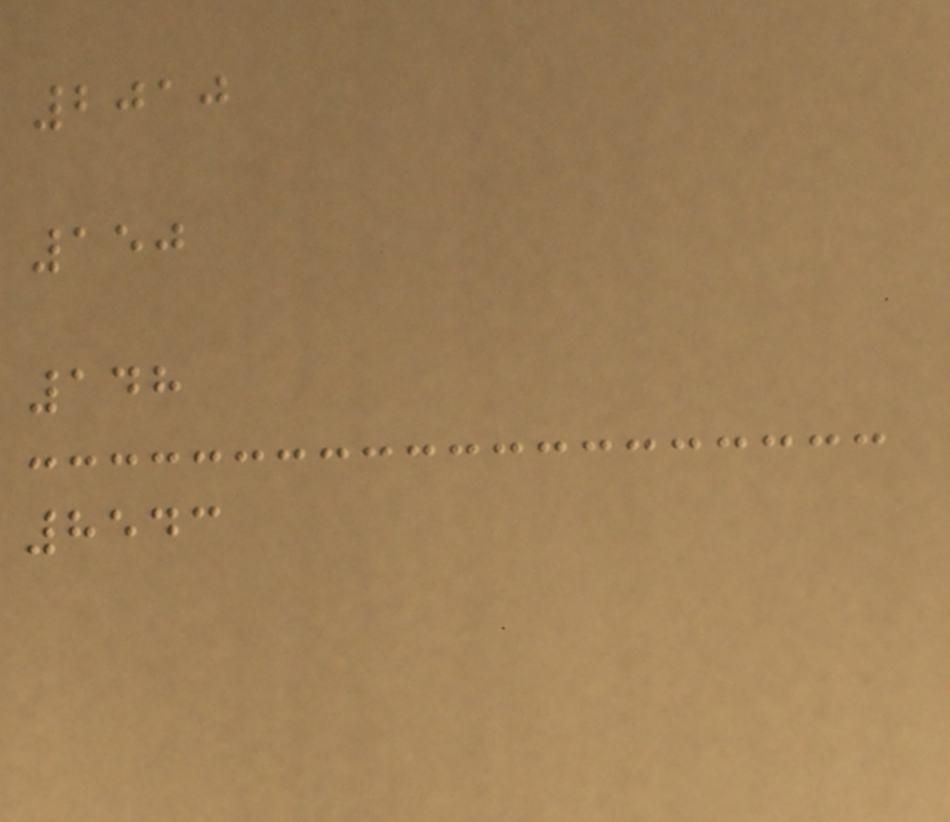2010
150
148
8543
